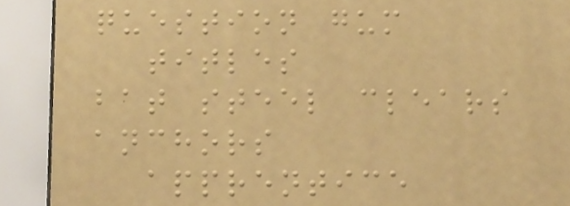question gum
titles
bat steel clears
anchors
apprentice
